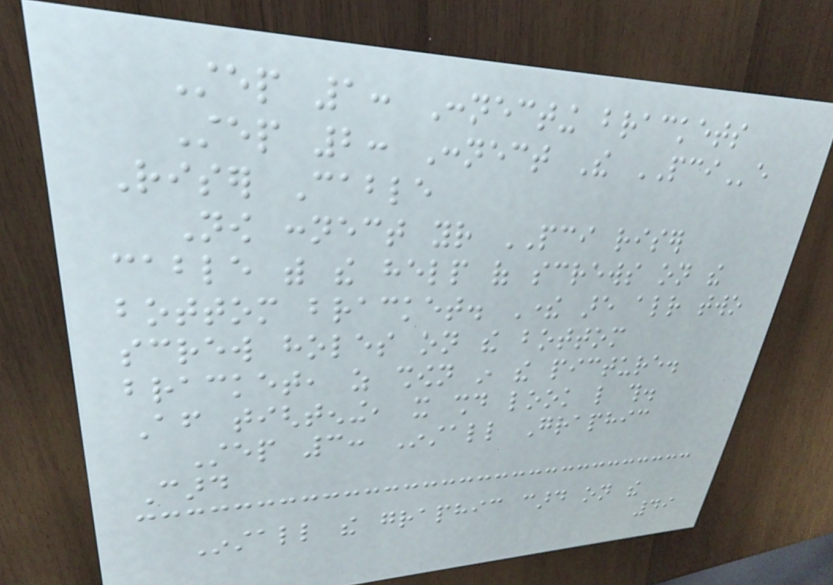Step 1: Connecting brackets
Step 2: Connect The PCIe
Riser Cable
Now connect your PCI riser
cable with the help of screws on the
bottom bracket. There are already two
screw holes on the bottom
bracket, as shown in the picture.
After tightening, it should look like this.
Step 3: Install Graphic
Card
Install the graphic card on the
49
